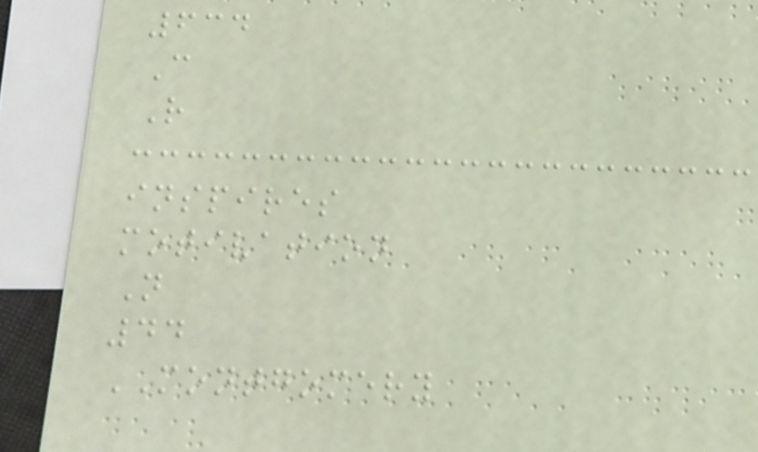634
C
R
inspires
motivation
N
44
MONTGOMERY
